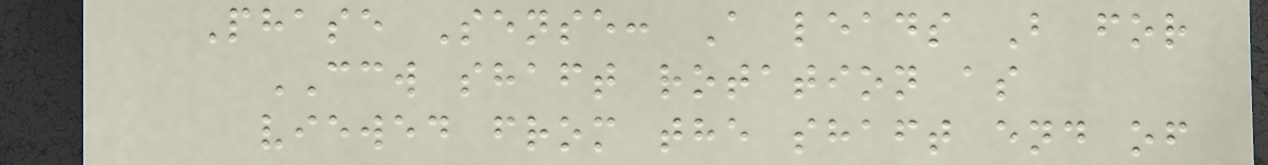Phase Sense: A leads B for
CCW shaft rotation as
viewed from the shaft end of
